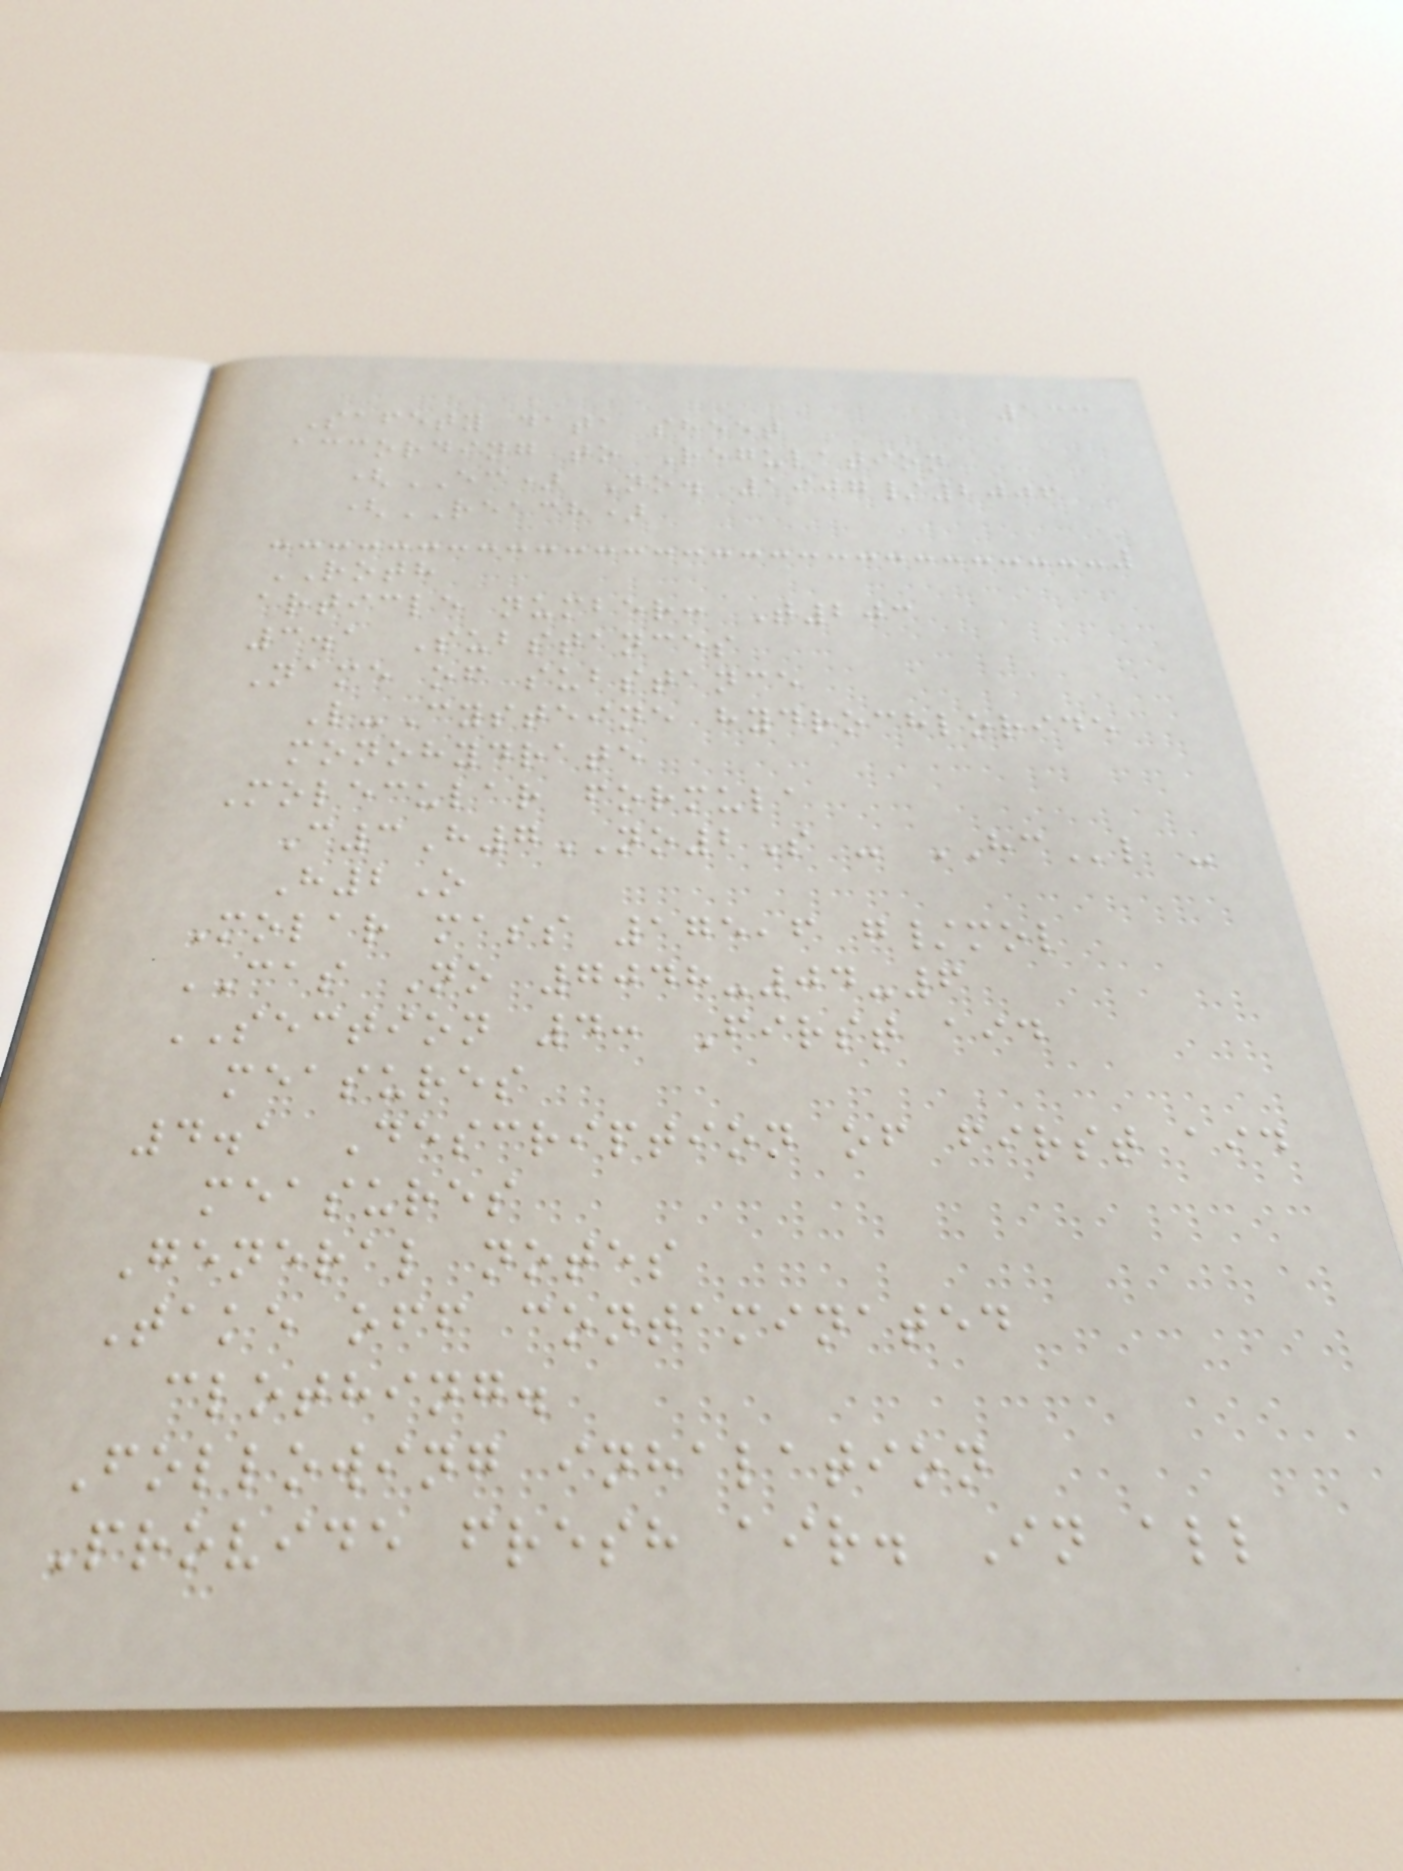133
Safety data sheet
according to Regulation
(EC) No. 1907/2006
(REACH)
ROTH
article number: T203
3.1 Substances
Name of substance
L-Cysteine hydrochloride
monohydrate
Molecular formula
C3H7NO2S - HCl -
H2O
Molar mass 175,6 g/mol
CAS No 7048-04-6
SECTION 4: First aid
measures
4.1 Description of first aid
measures
General notes
Take off contaminated
clothing.
Following inhalation
Provide fresh air. In all
